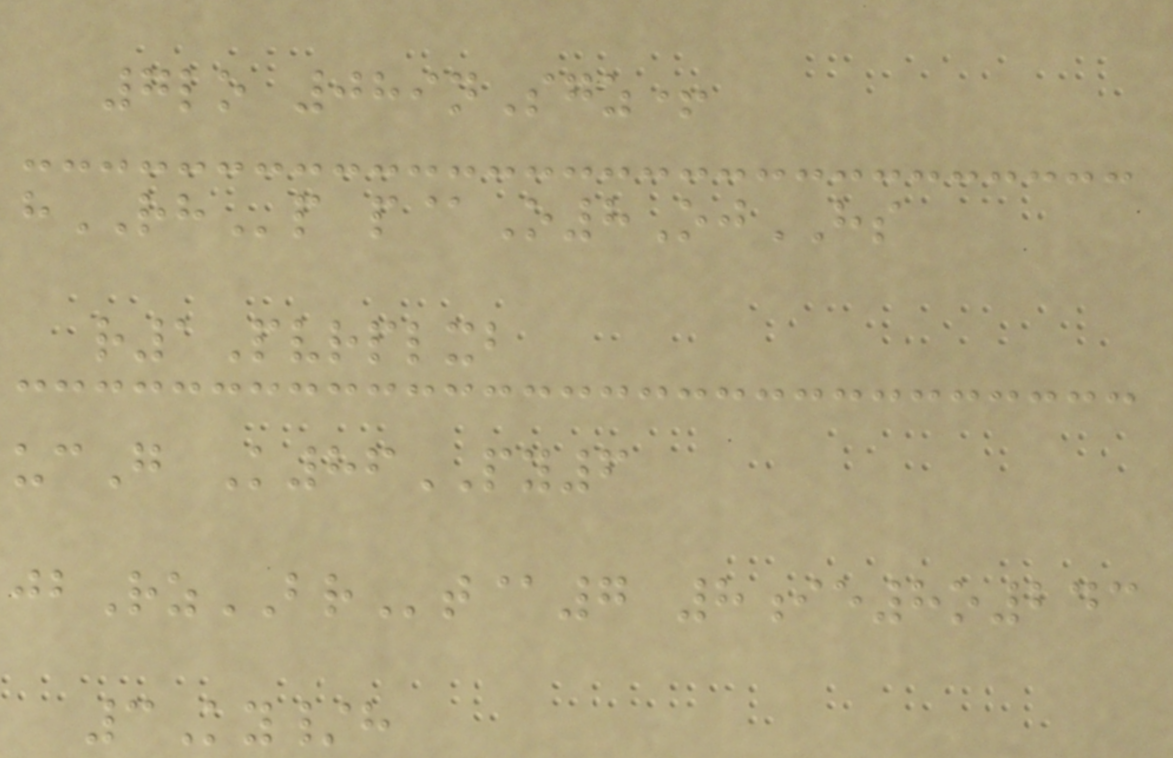7lo 089nSgz+
hRHp p@O8OjHS
r1Pvrplxb
ucG K86PY6
jbRzBRt@7 8ie8o243
3Ky/h
